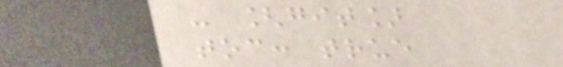- [git]
toc: true
